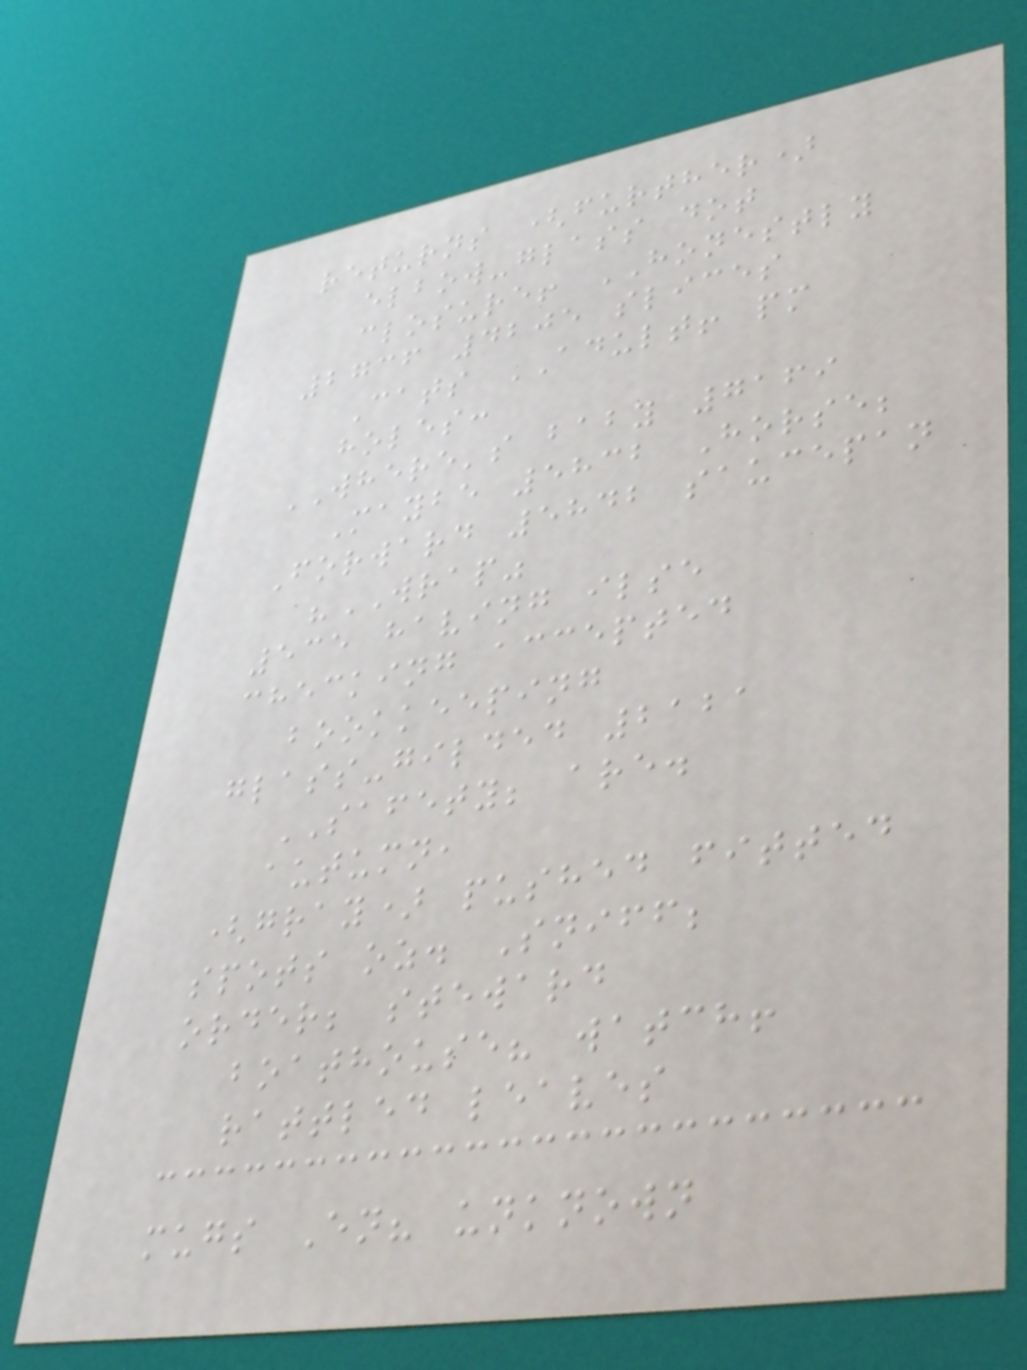returns (further)
elbow-glass dot
closure! HONESTLY
2736 4205 slices
Cats ADULT! pm
holes:
WHERE's baby 7169
Maybe 5832 Horse;
Forward 5842 saucepan
"WRAP"
535 having ilse
checking accepted
bookkeeping
glass-gilded 2121
SAFETY; are.
autumn,
(gray) pushed fitted
spots oz. Sniff;
order; steward
boathouse? watch!
rattled leaves
mugs En? unknown
